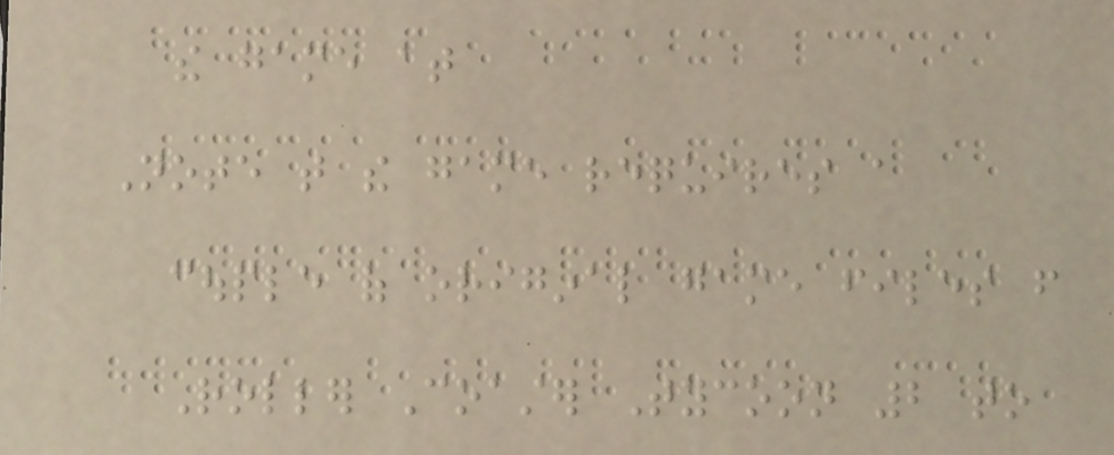the game at
Note that the game requires a
couple of original game files from
Roller Coaster Tycoon 2 to
